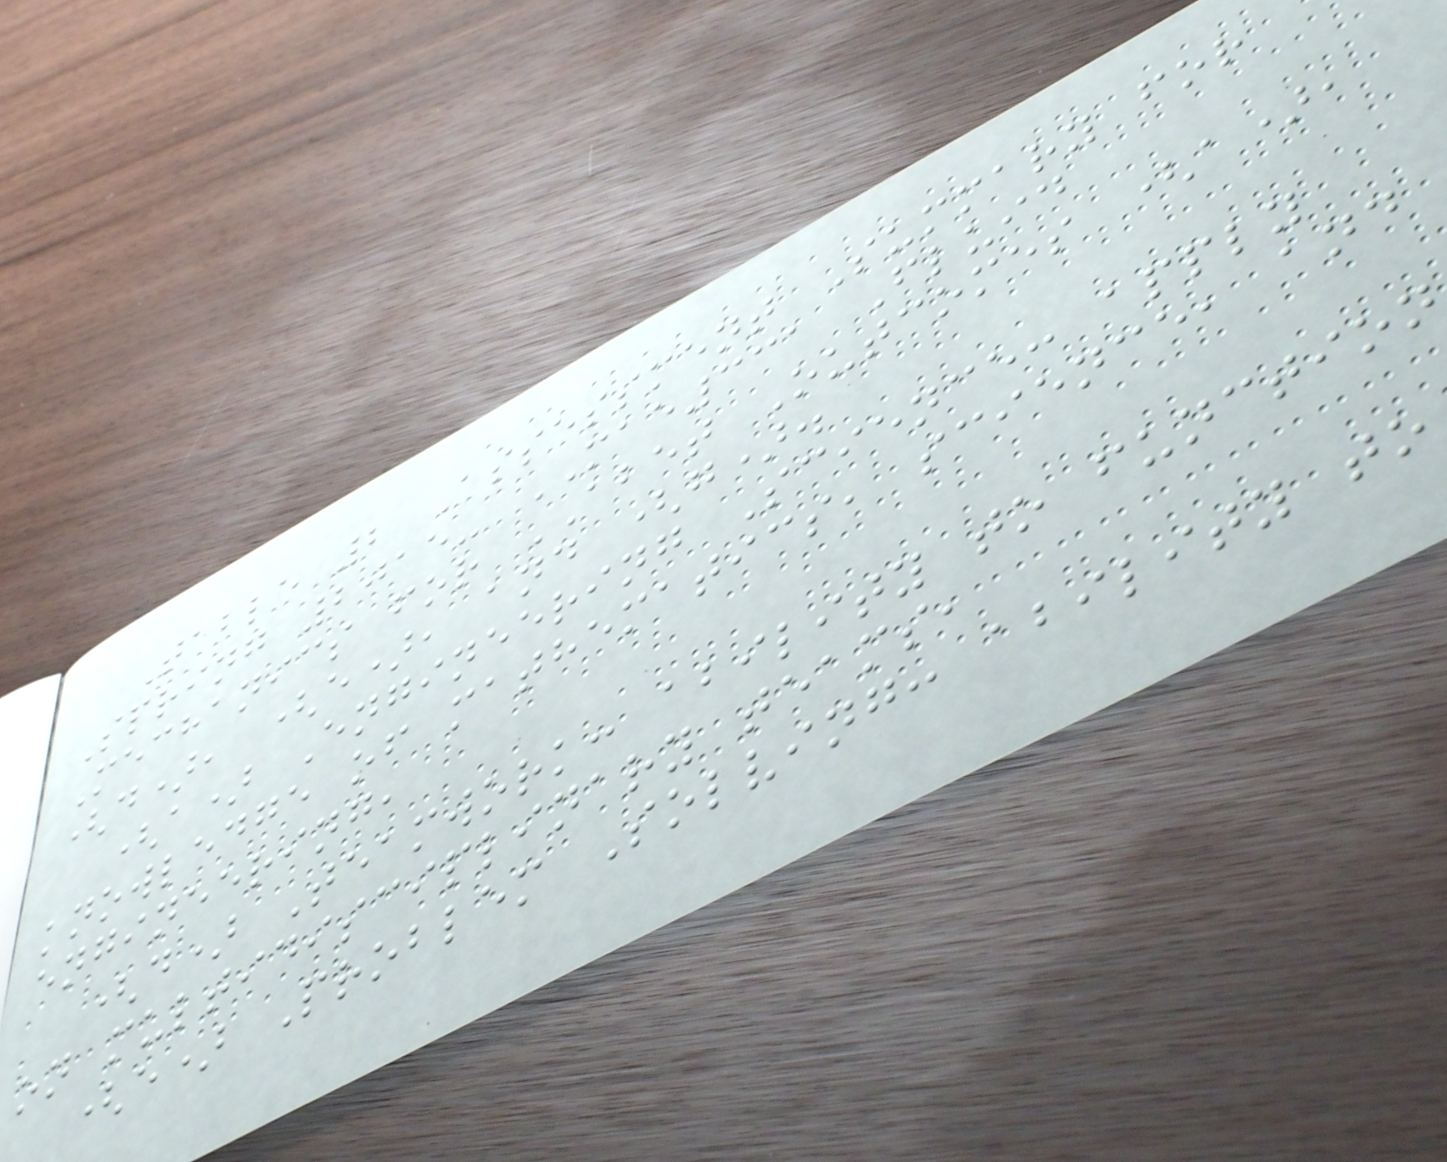Table 2 Assessment Summary for
Spring 2015- MAE331 Fluid
Mechanics for ABET Outcomes (a),
(d), (e), and (g).
(a) Engineering Science: apply
knowledge of mathematics, science, and
engineering,
(d) Teamwork: ability to function
on multidisciplinary teams,
(e) Problem Solving: ability to
